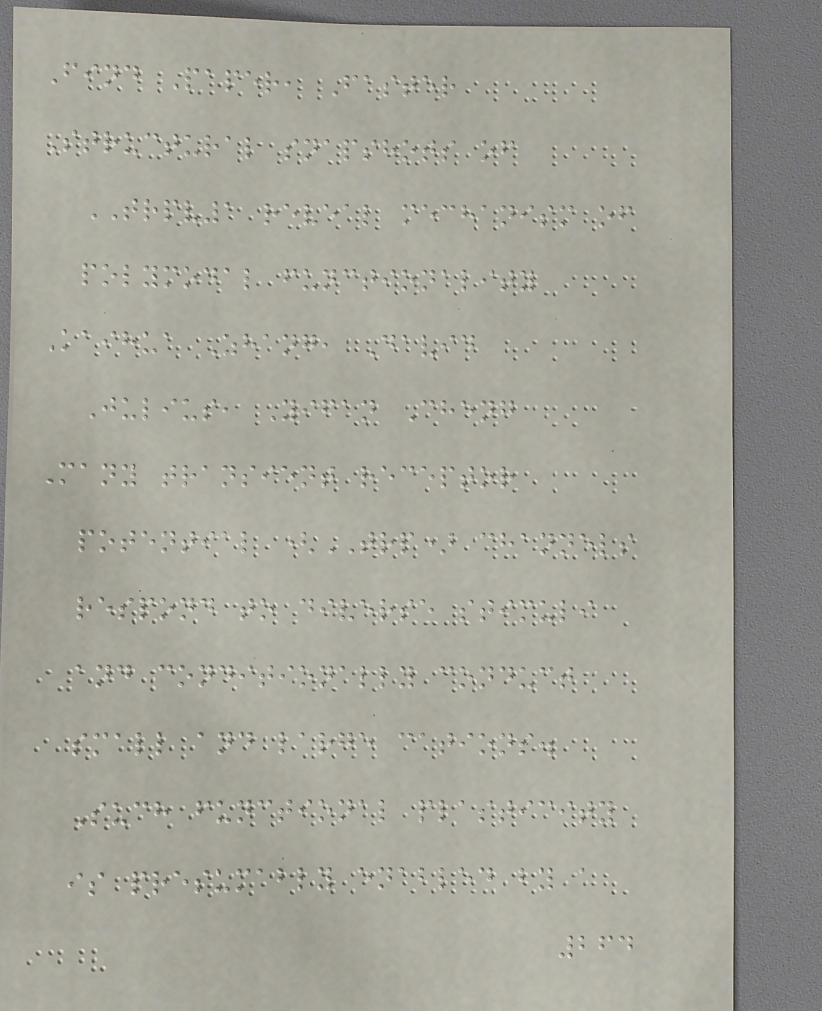Find Paper, Faster
Structural snapshots of
TRPV1 reveal mechanism of
polymodal functionality
Kaihua Zhang, David
Julius, Yifan Cheng
Many transient receptor
potential (TRP) channels
respond to diverse stimuli
and conditionally conduct
small and large cations.
Such functional plasticity
is presumably enabled by a
264
